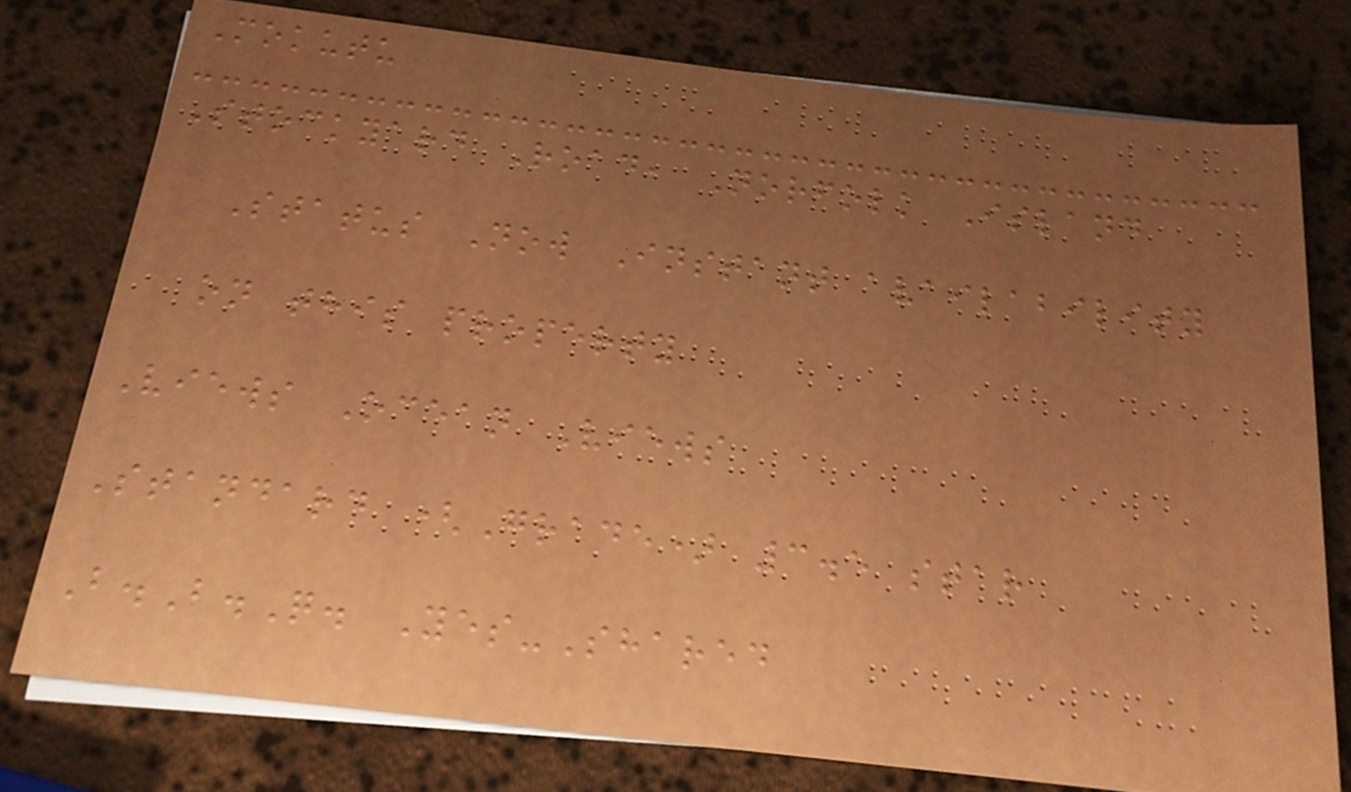Mokutu
Stockyard Road, Norfolk Island
Status Now Instant availability
on this property
Views Ocean Views
Standard (Grade) 3.5 star
B.B.Q. Yes-Shared
